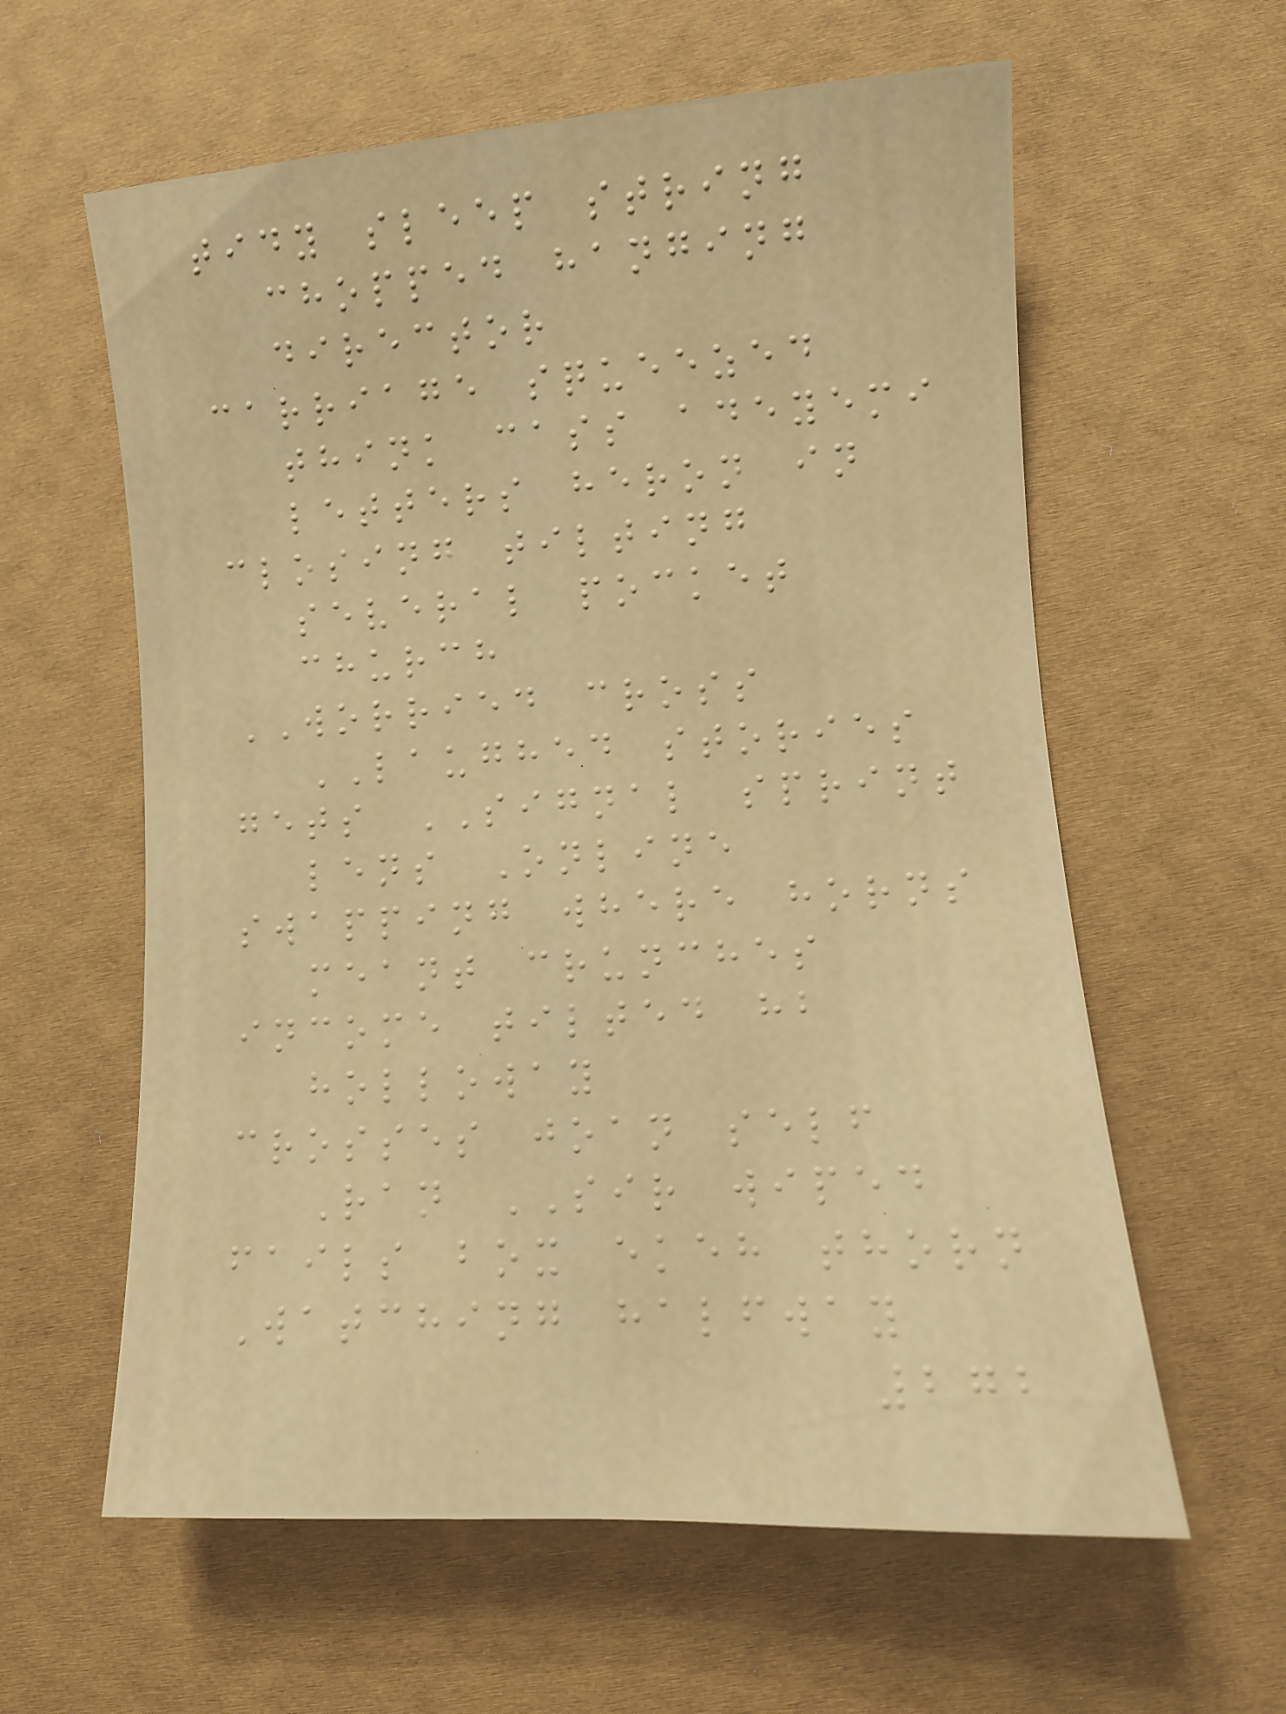tidy sleep string
chopped hanging
director
carriage squeezed
think cass adeyemi
letters heron in
closing tilting
several pocket
church
WORRIED cross
LAUGHED stories
gets SIGNAL sprint
lens Online
swapping where horns
meant crunches
income tilted hb
holloway
crosses joan self
Ran SIR wiped
fails box ekeh thorn
Watching halfway
272
